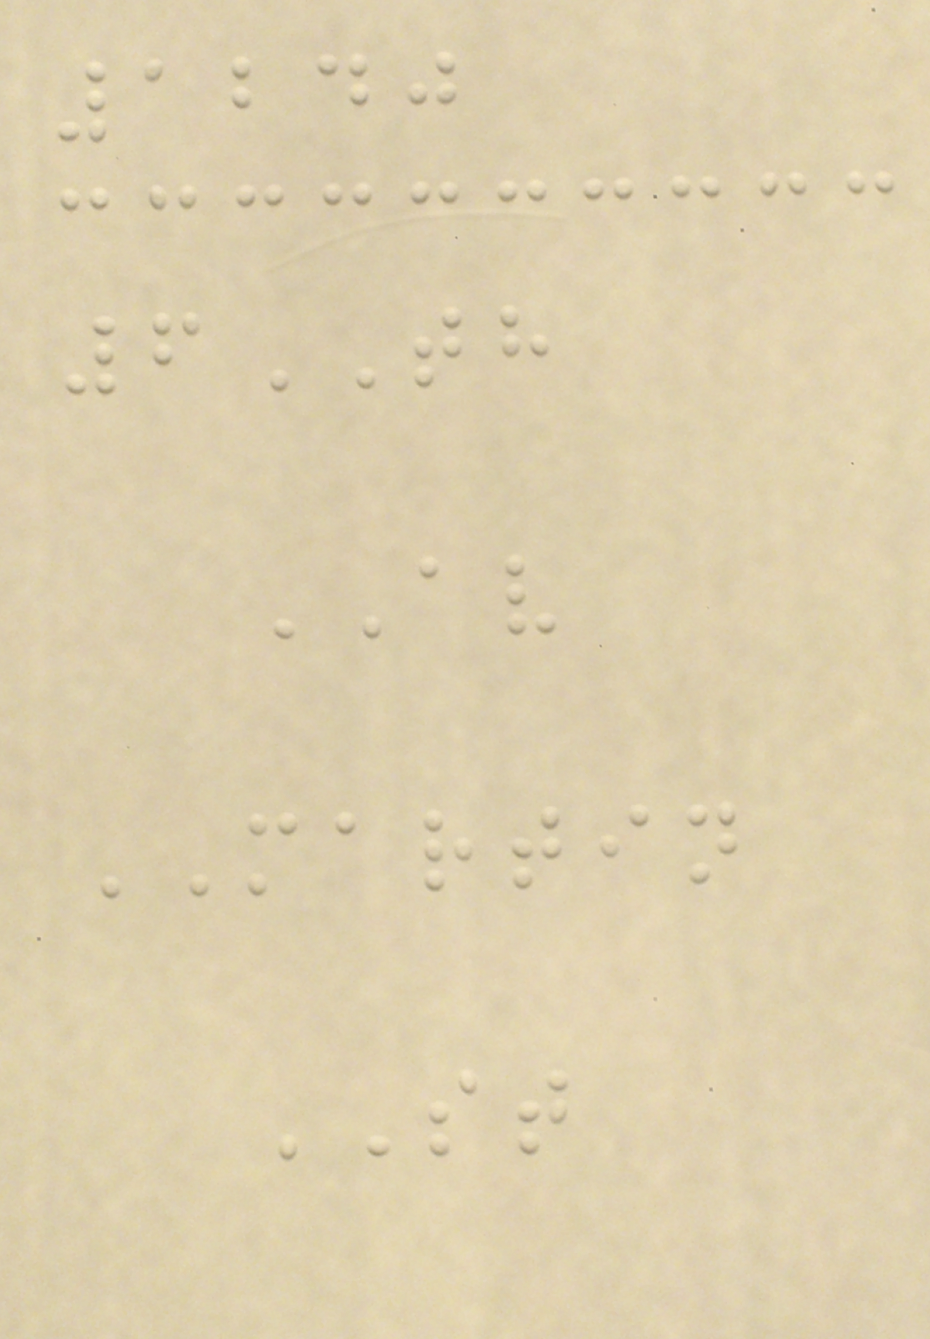1240
6TH
AV
MARTIN
ST
